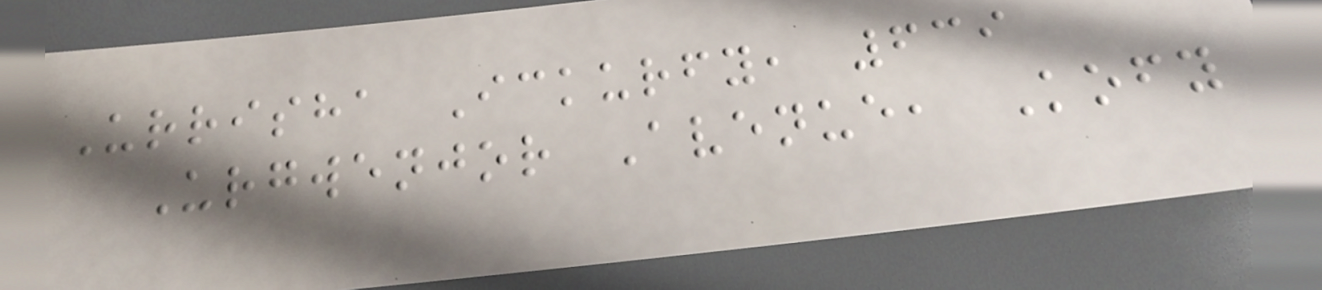Urrisha Ickurfy, 639
Urgwenjor Avenue, Kofy
